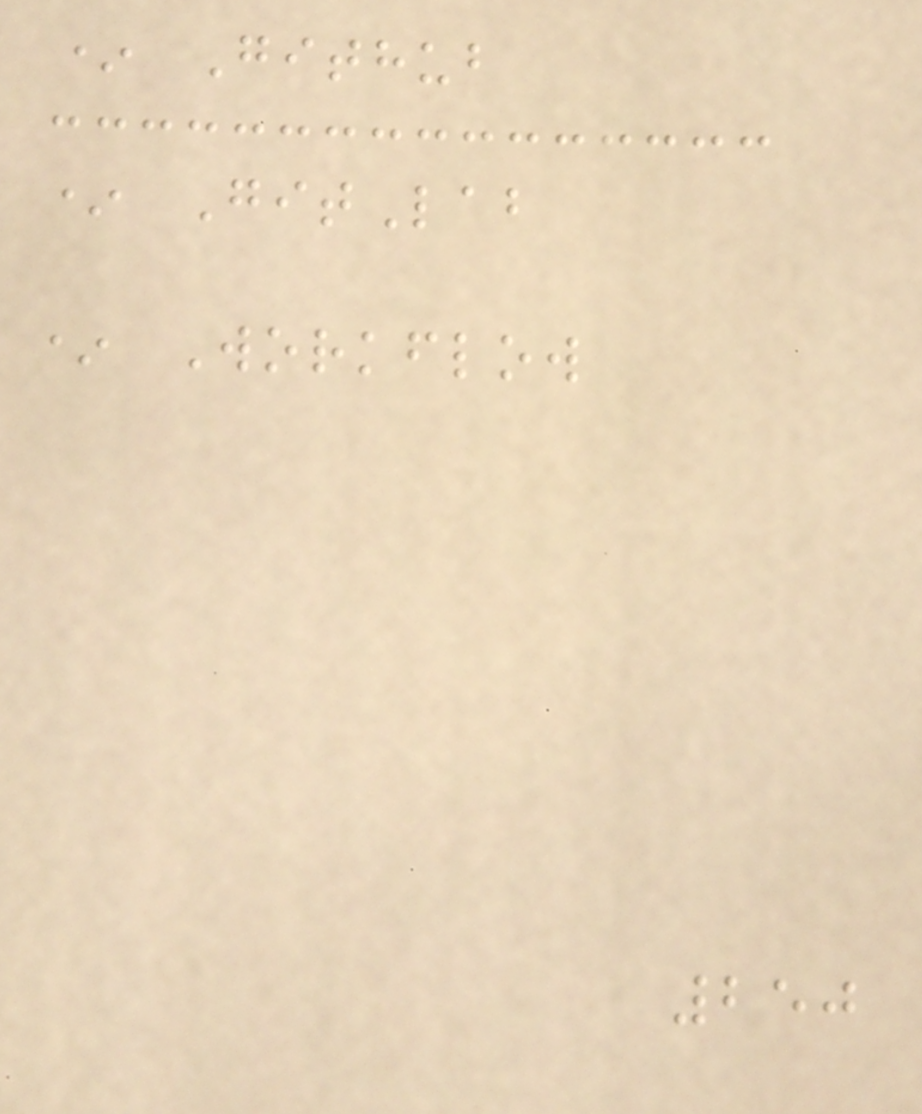* Github
* GitLab
* Workflow
250
